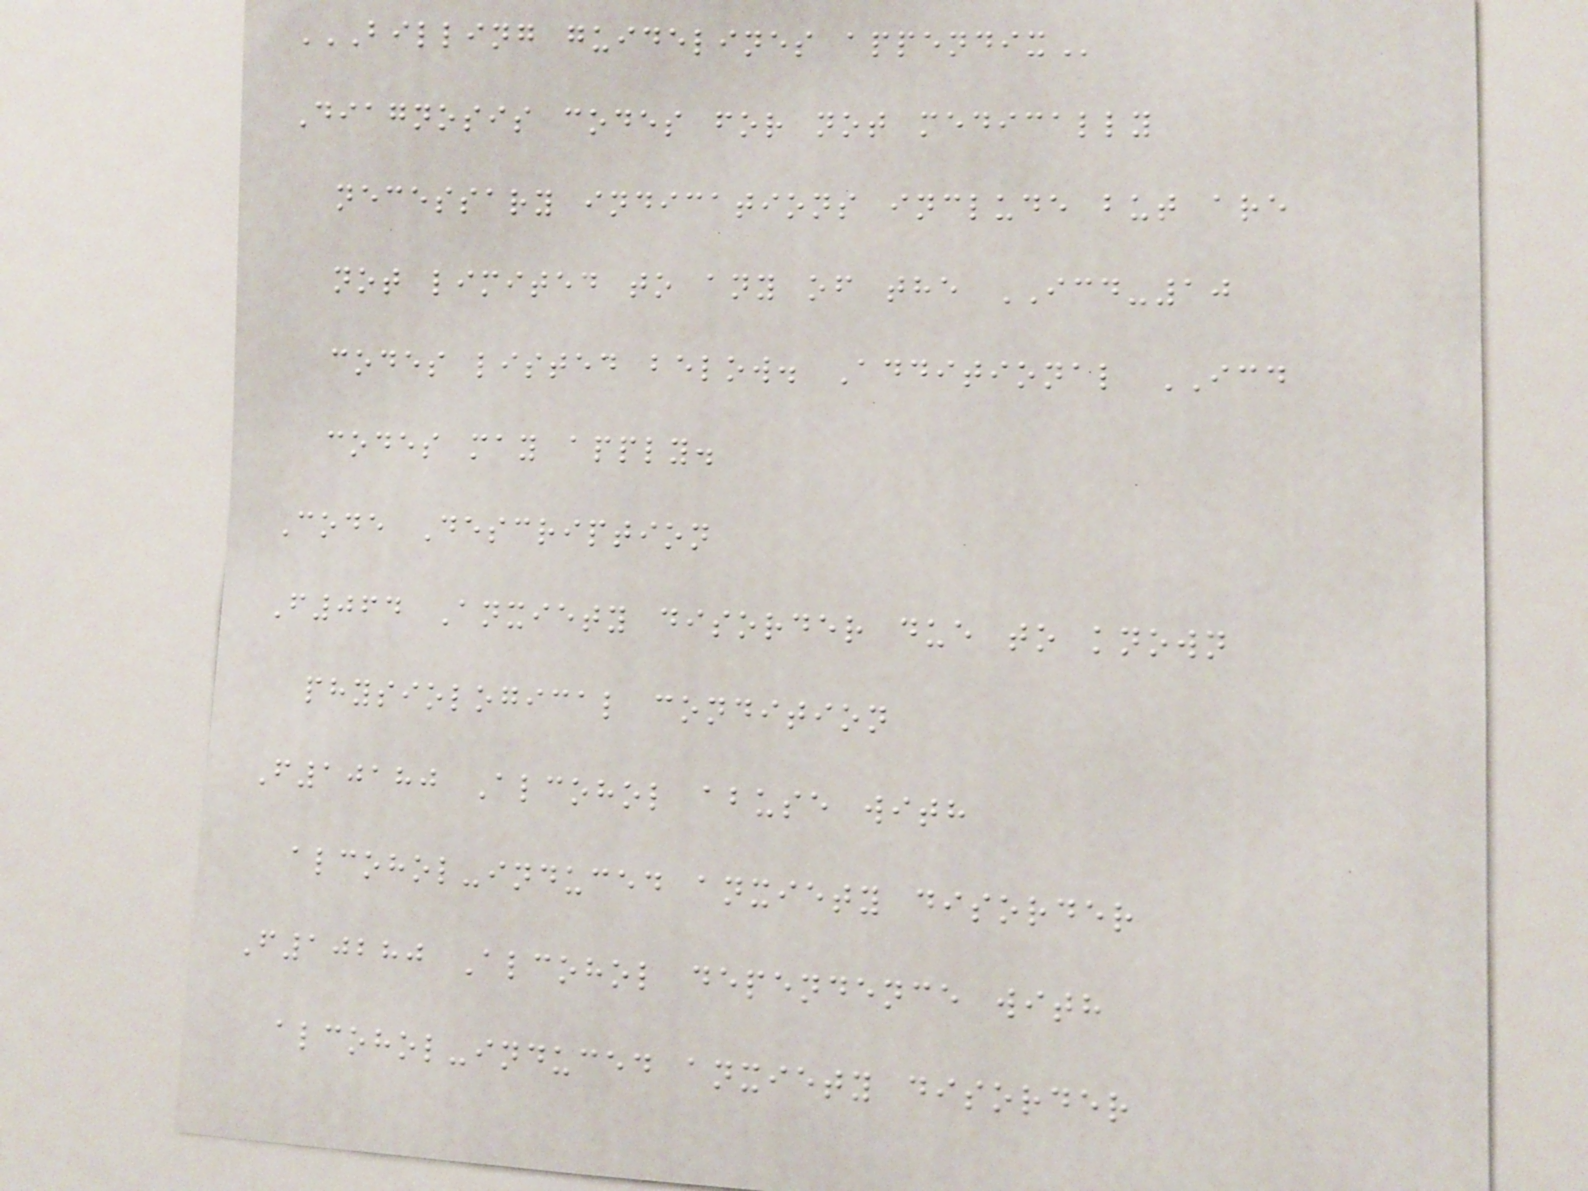BILLING GUIDELINES APPENDIX
Diagnosis codes for not medically
necessary indications include but are
not limited to any of the ICD-10
codes listed below. Additional ICD
codes may apply.
Code Description
F064 Anxiety disorder due to known
physiological condition
F10180 Alcohol abuse with
alcohol-induced anxiety disorder
F10280 Alcohol dependence with
alcohol-induced anxiety disorder
